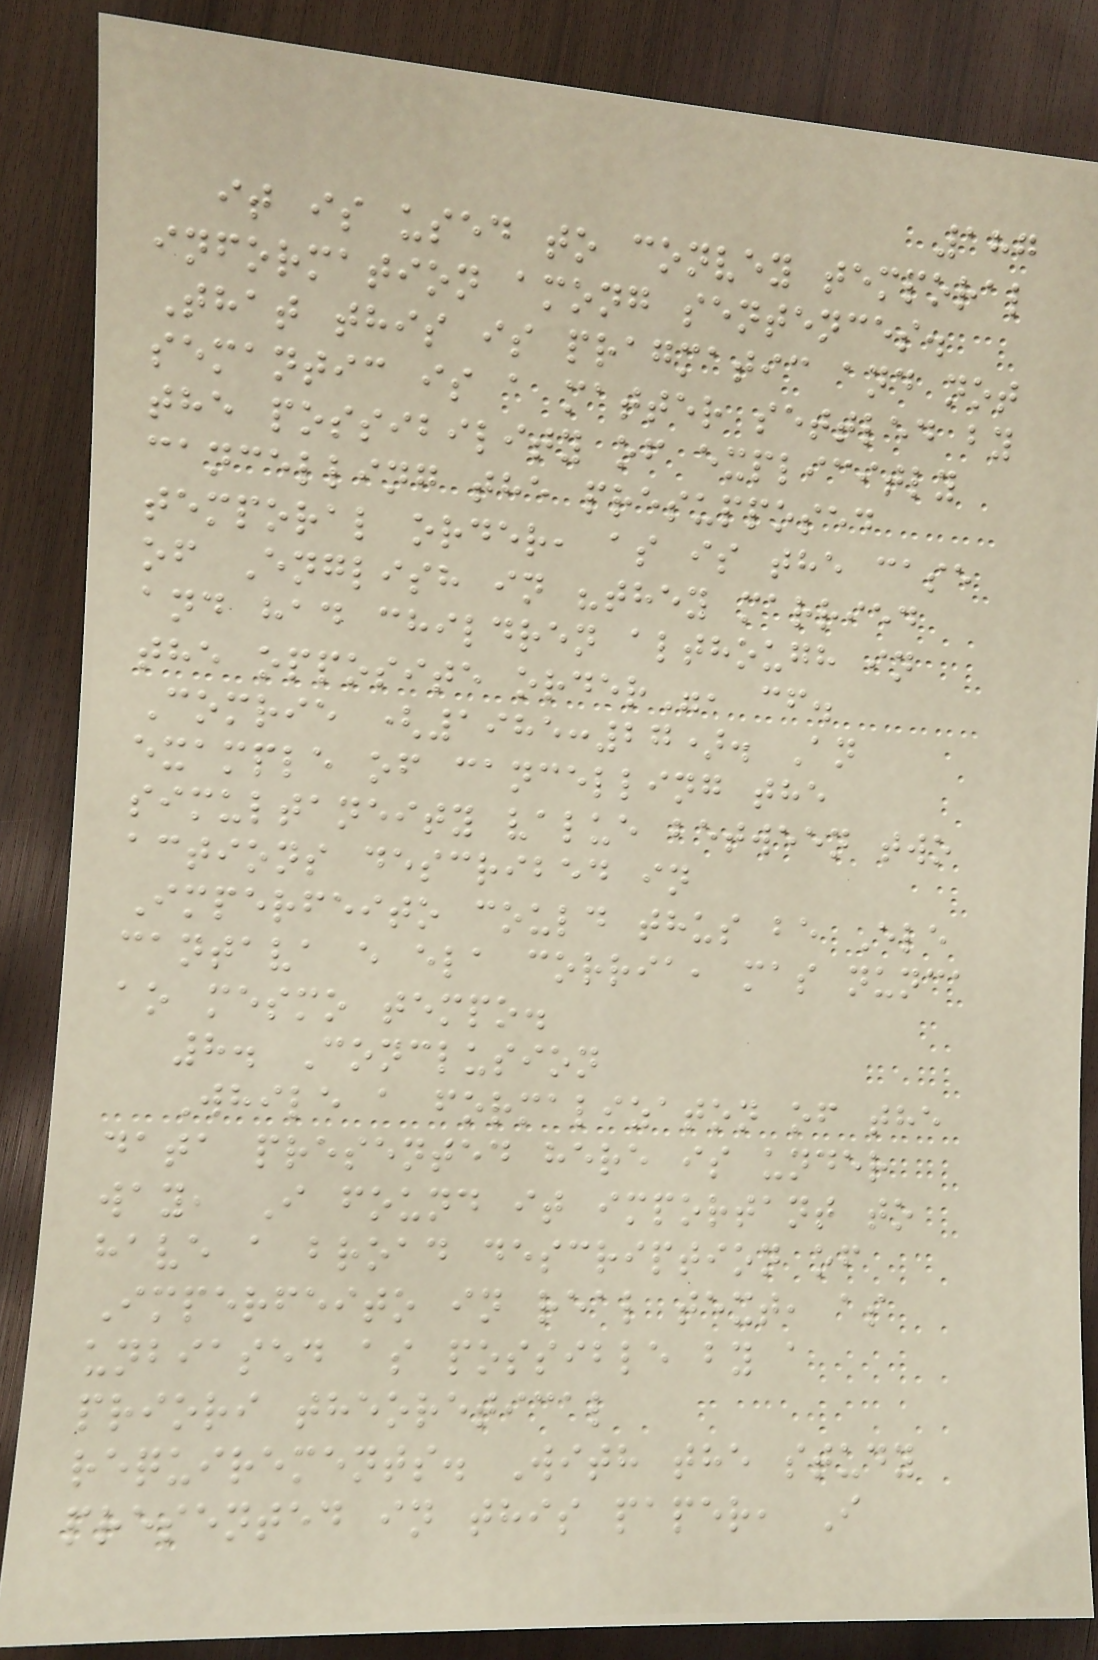187
it is used to convey temporal
information among sentences.
That this is pragmatic and not
semantic is a matter settled by
the possibility of explicitly
cancelling the presupposed
temporal order, as is the case
of English in "they married
and had children although in
the opposite order", cf.
Comrie (1985:27). An
example of cancelling the
simultaneity value between two
actions described in
Imperfeito could thus be Ele
cantava e ela corria, mas nunca
ao mesmo tempo.
8. Conclusion
While a formalizaton of the
data presented here is under
way, I found it important to
have a broad description of
Imperfeito in real text, as
unbiased as possible by a
priori theoretical
requirements. With the study
presented in this paper, I
